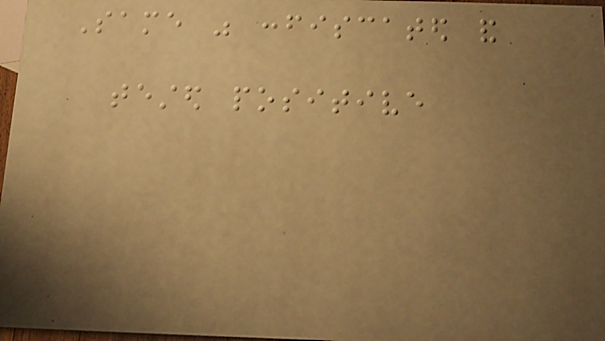Same was confiscated and
tested positive
